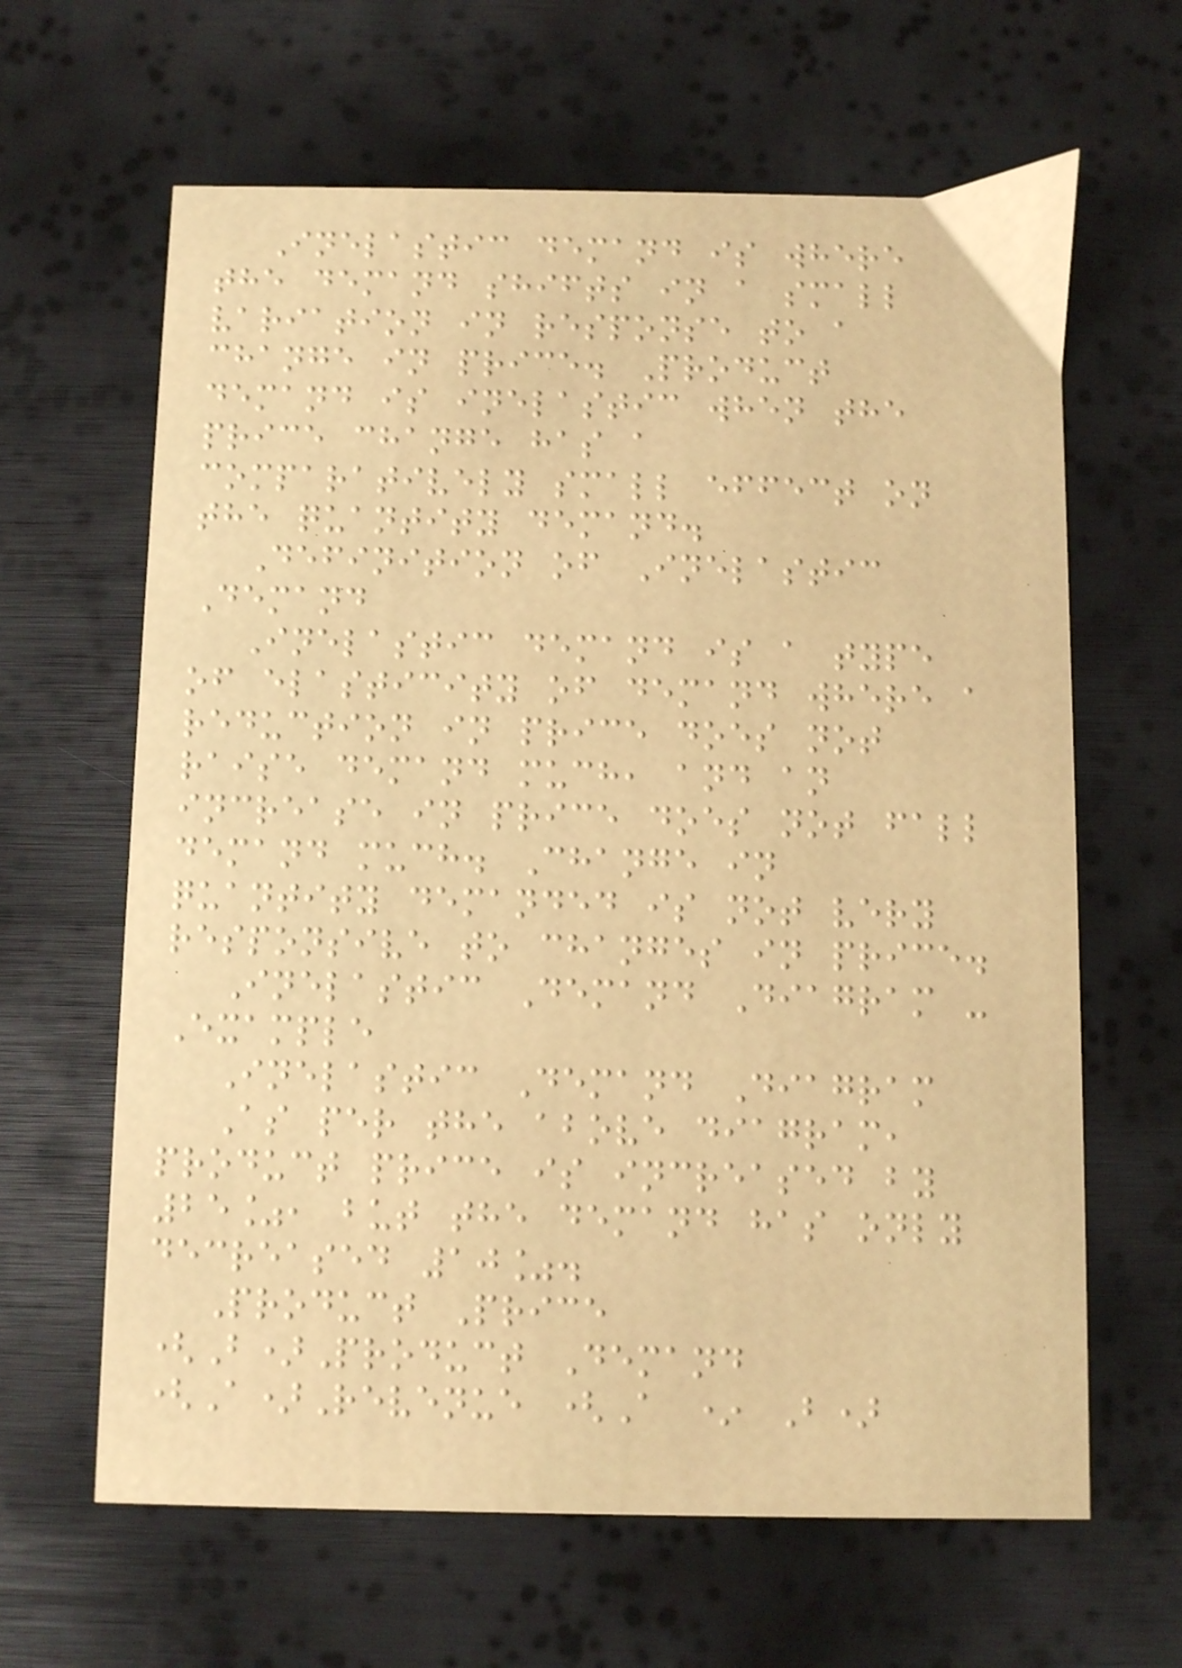Inelastic demand is where
the demand shifts in a small
variation in response to a
change in price. Product
demand is inelastic when the
price change has a
comparatively small effect on
the quantity demand.
Definition of Inelastic
Demand
Inelastic demand is a type
of elasticity of demand where a
reduction in price does not
raise demand much, and an
increase in price does not fall
demand much. Change in
quantity demanded is not very
responsive to changes in price.
Inelastic Demand Diagram -
Example
Inelastic Demand Diagram
As per the above diagram,
product price is increased by
25%, but the demand has only
decreased 10%.
Product Price
(B)Product Demand
(A)Revenue (A * B)
